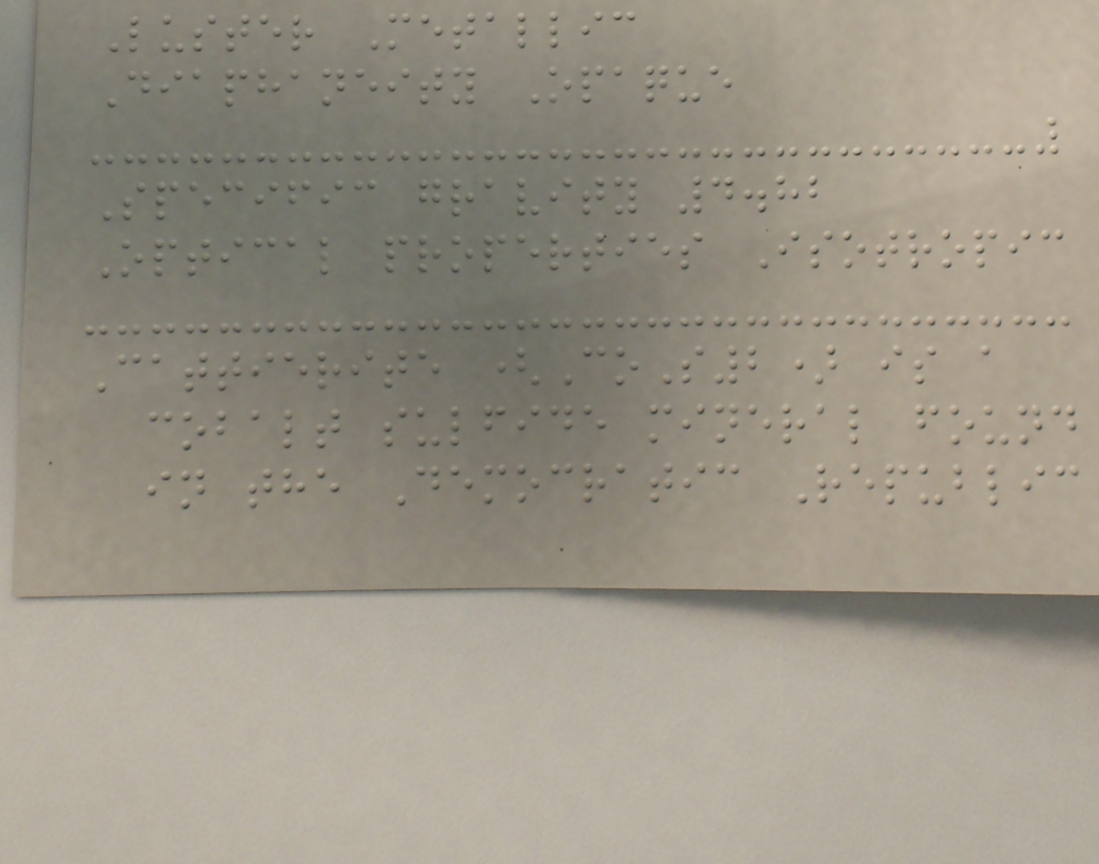Luster Metallic
Diaphaneity Opaque
Specific gravity 4.82
Optical properties Isotropic
Cattierite (CoS2) is a
cobalt sulfide mineral found
in the Democratic Republic
